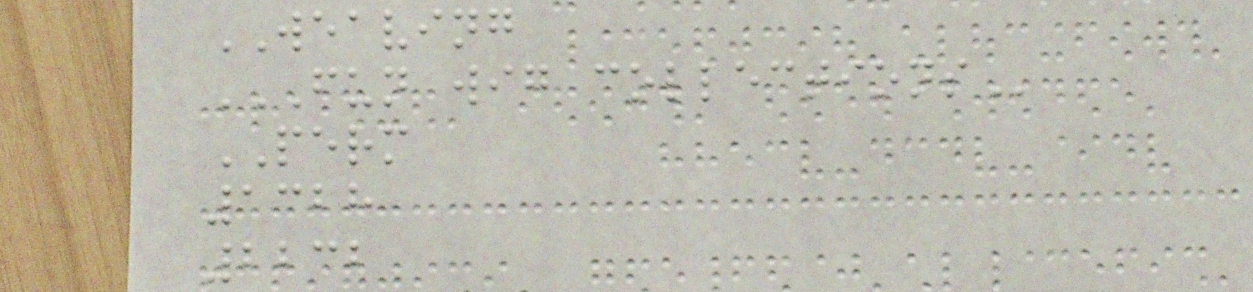WEAVING
FUN WIG COLLECTIONS
PERM
1328
2232
